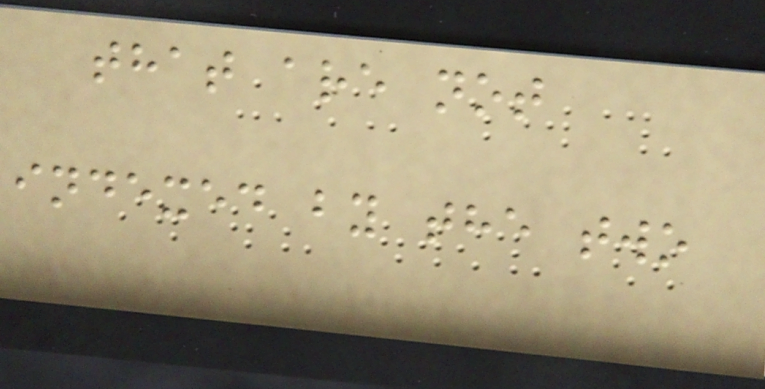that are not
indexed by the two
